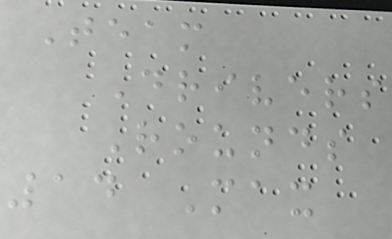Team
Drivers
Rounds
14 Max
